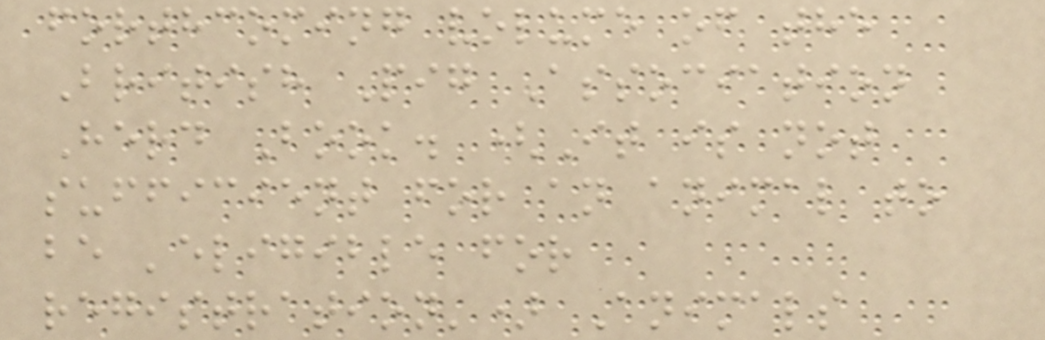forthcoming volume of the
British Pig Association
Herd Book. (It is not
sufficient for an animal to
be 'eligible for
registration') Animals
